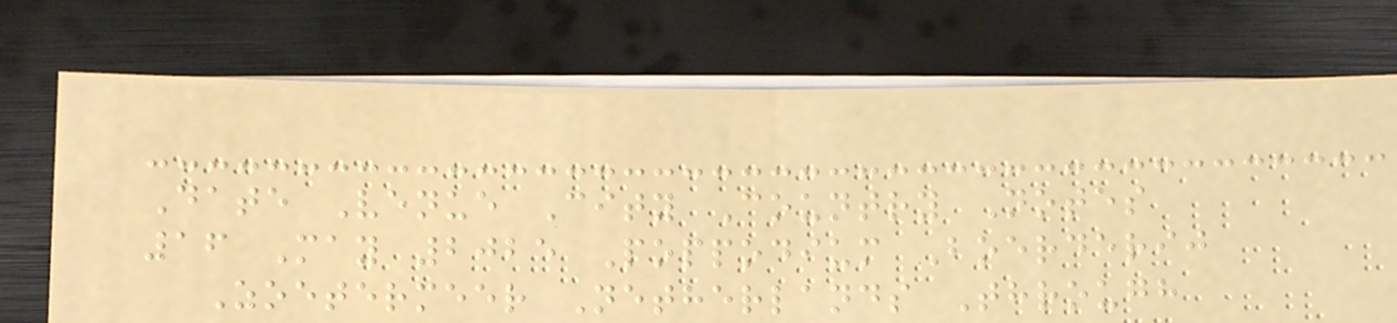Date Venue City Country Notes
16 May 2025 Poppodium Boerderij
Zoetermeer Netherlands Through
